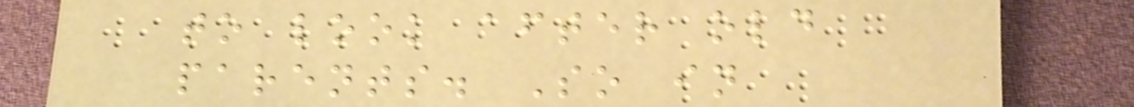to look after old
parents. So in
